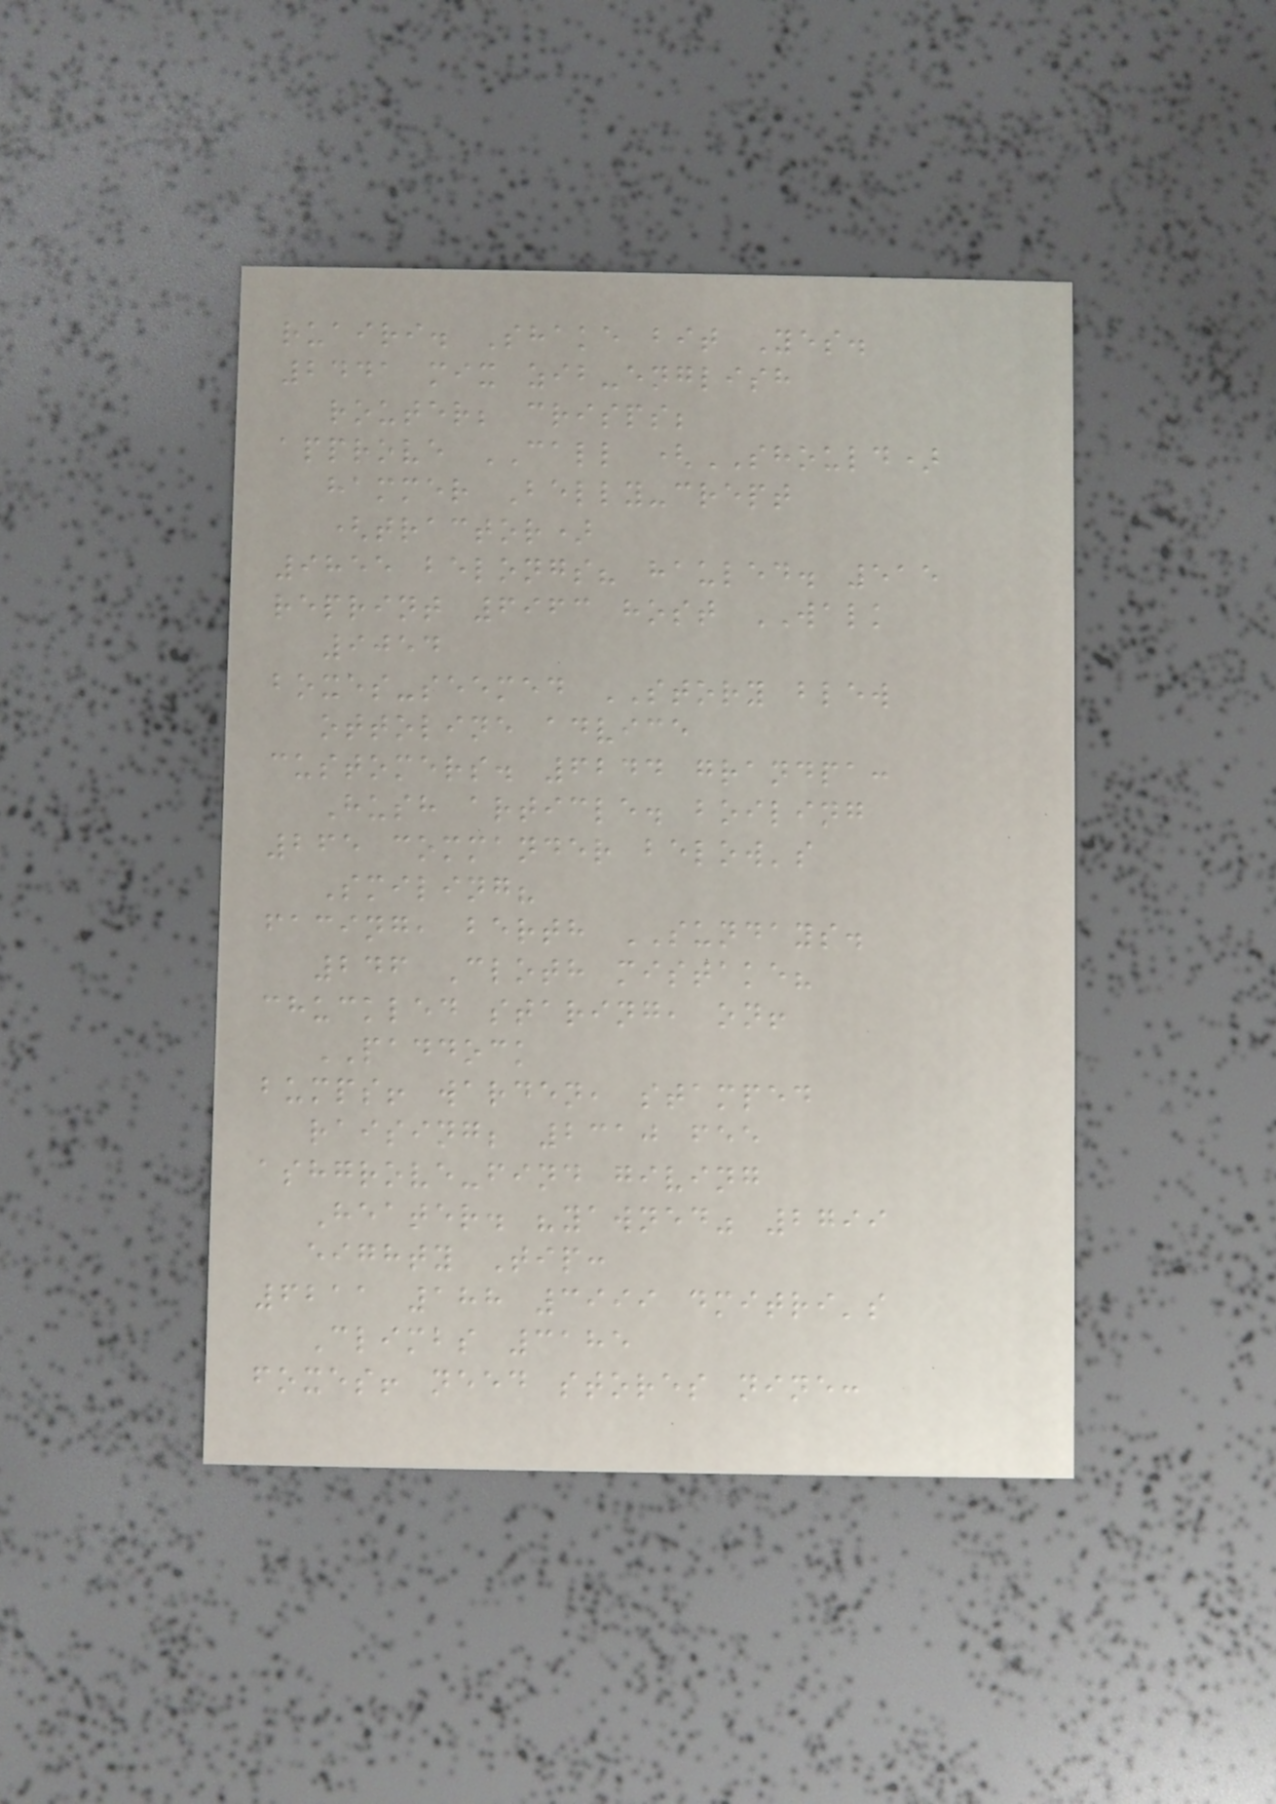ruairi. Shake bit Yes.
2441 mix zib-english
router; crisps;
approve CALL (SHOULD)
hammer Belly-crept
(tractor)
9855 belongs? hauled. 515
reprint 6963 host WALK
9054
boxes-seemed STORY blew
ottoline advice
customers. 6244 grandpa:
Hush article. boiling
265 commander below's
Smiling?
facing, berth SUNDAYS.
246 Cloth mistake?
chuckled staring, on!
PADDOCK
bumps! warden, stamped
raising; 2310 fee
ashgrove-find giving
Heater. "yawned" 2799
eighty Tip:
6211 188 3999 dmitri's
Climbs 3185
foxes! need stores nine:
